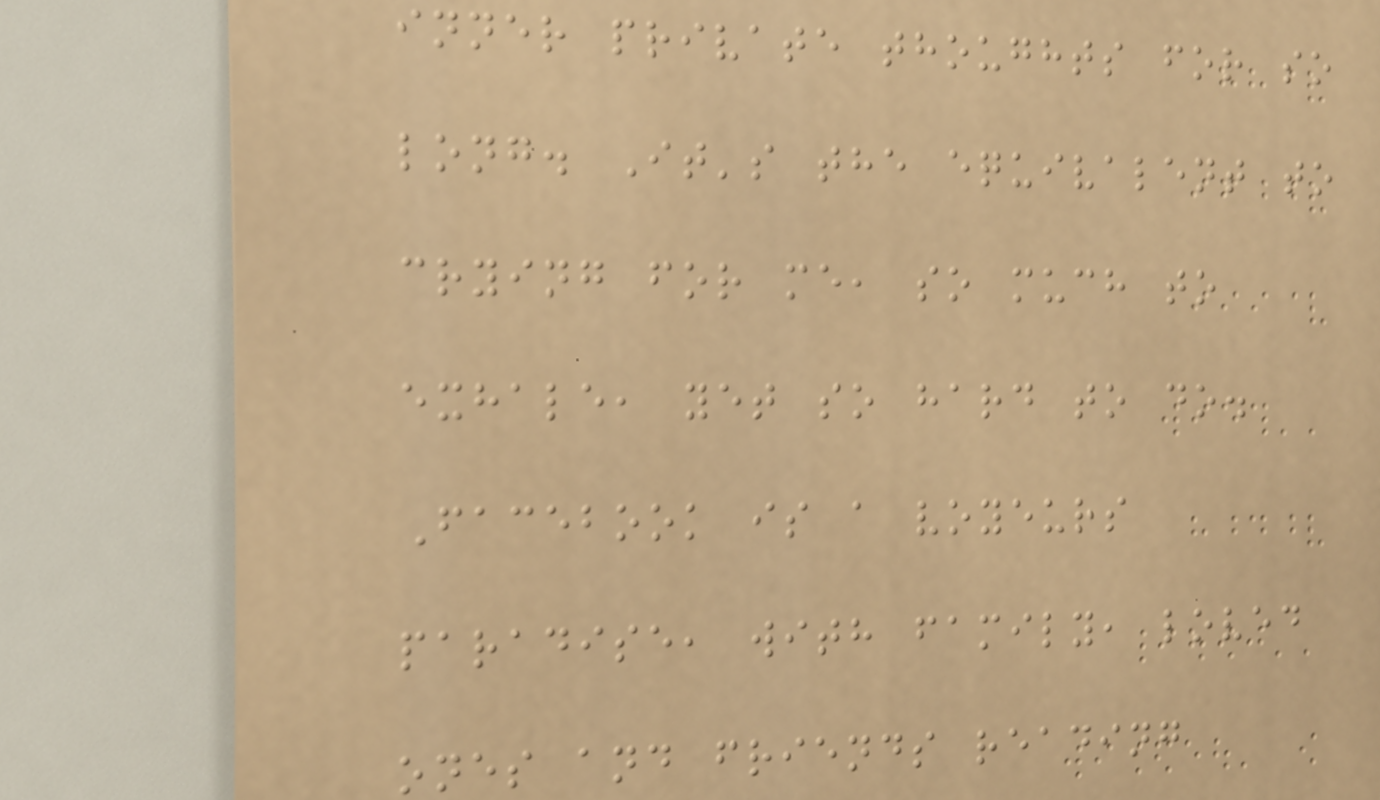inner private thoughts for so
long. It's the equivalent to
crying for me, so much to
exhale, yet so hard to do.
Facebook is a voyeurs
paradise, with family, loved
ones and friends reading
